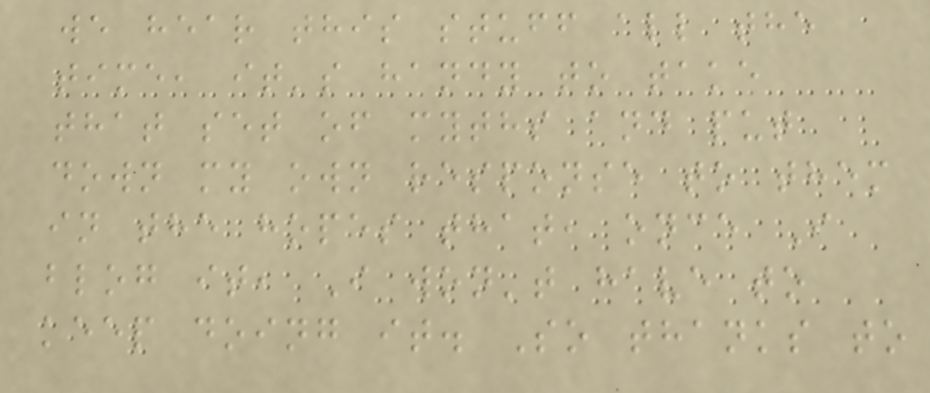we hear this stuff all the
time, it's handy to take
that set of myths and put
down my own response to them
in the hopes that, once I
blog it, I won't have to
keep doing it. So thanks to
